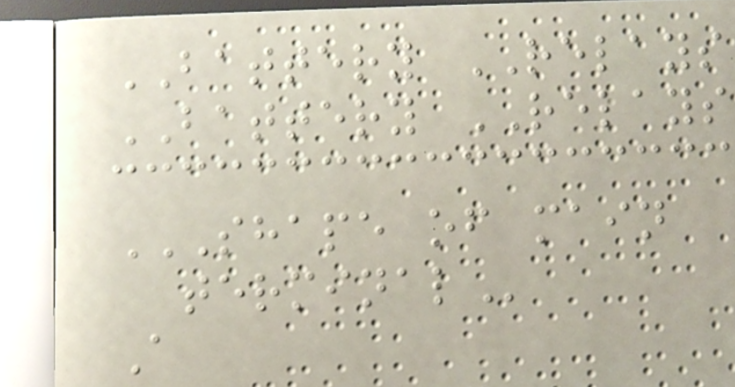BATTERY RELAYS
BATTERY RELAYS
SHAPE OF MAIN
TERMINAL
A
